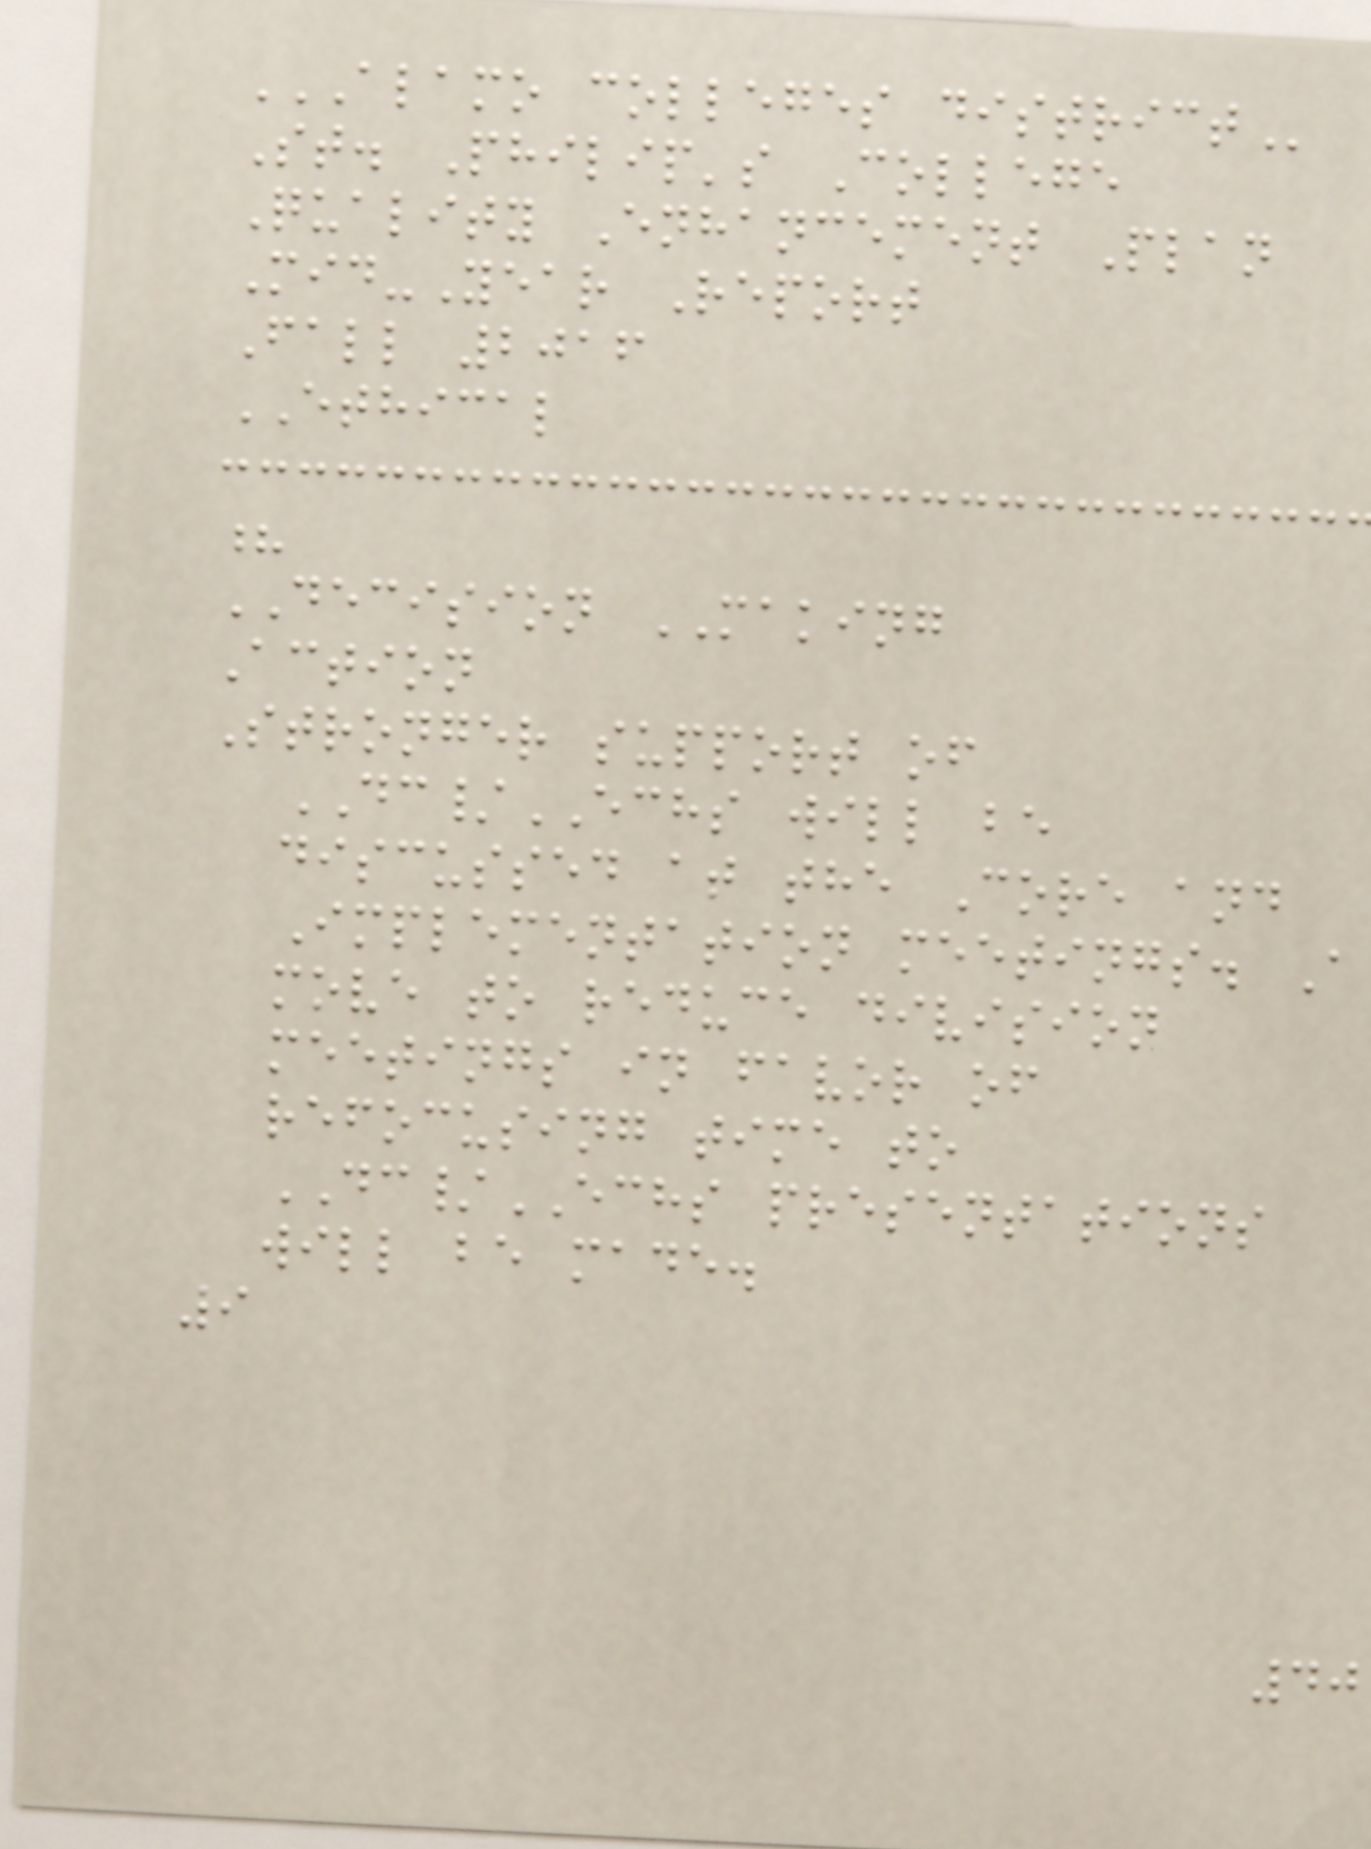ALAMO COLLEGES DISTRICT
St. Philip's College
Quality Enhancement Plan
Mid-Year Report
Fall 2016
ETHICAL
?
DECISION MAKING
Action
Stronger support of
DC/ECHS will be
discussed at the Core and
Implementation meetings. A
move to reduce division
meetings in favor of
refocusing time to
DC/ECHS presentations
will be made.
9
40
